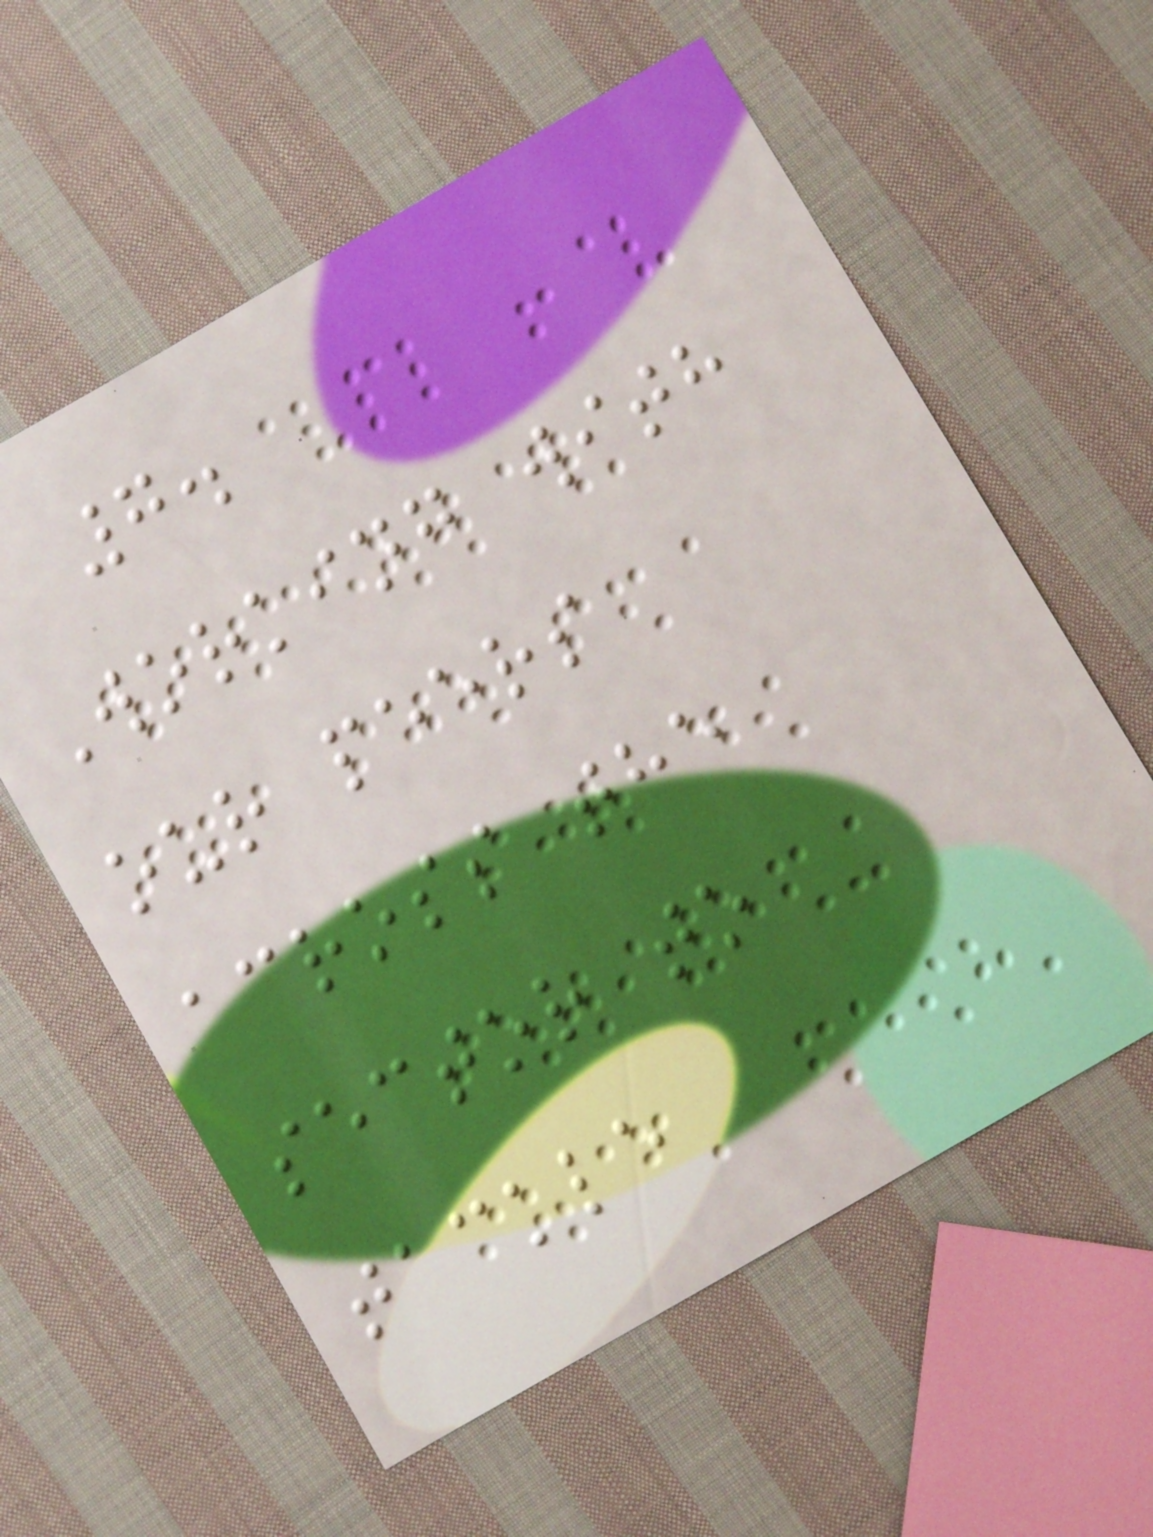7.
Working with
our peers
across the
sector to
tackle
